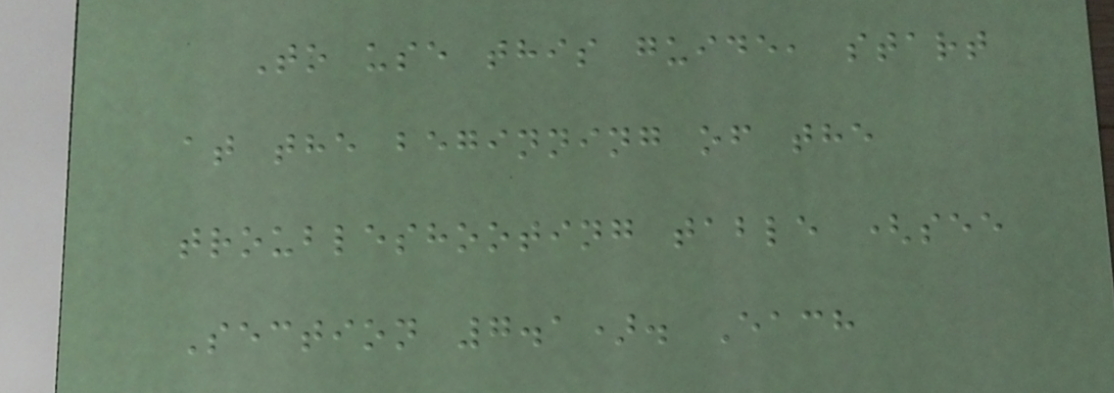To use this guide, start
at the beginning of the
troubleshooting table (see
Section 7.1). Each
